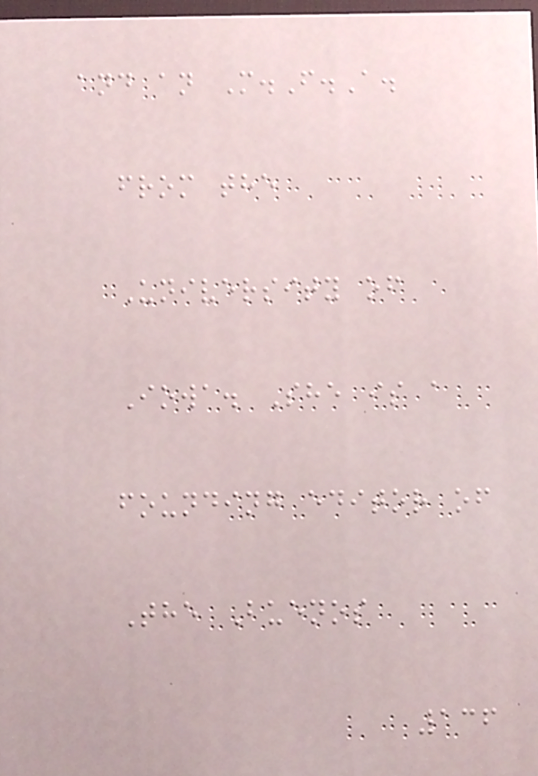and an M.F.A.
from the
University of
Iowa. She is a
founding editor of
The Buenos
136
